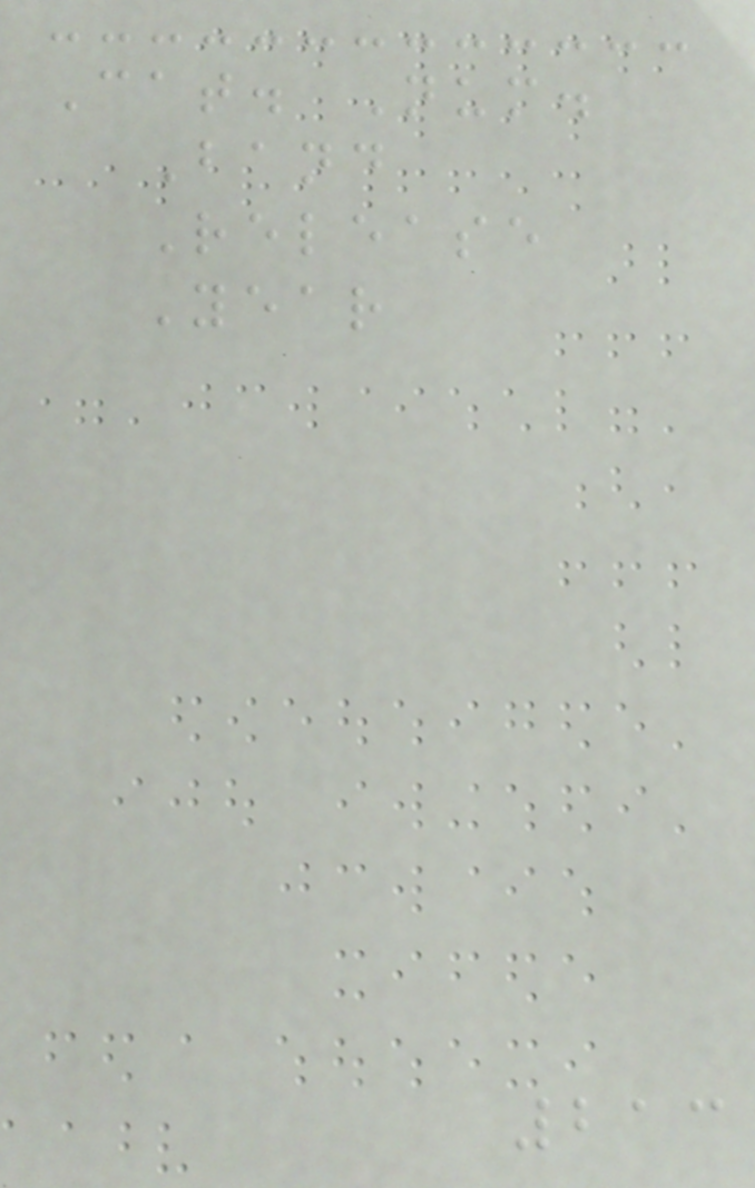Cat. Num.
Band
Release
Year
213
